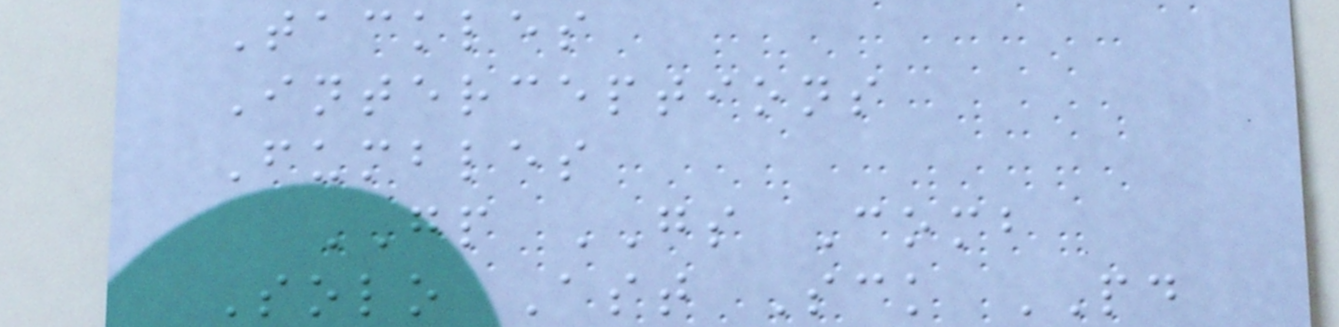Tackles
Interceptions
Fumbles
GP GS Comb
Solo Ast Sck PD
